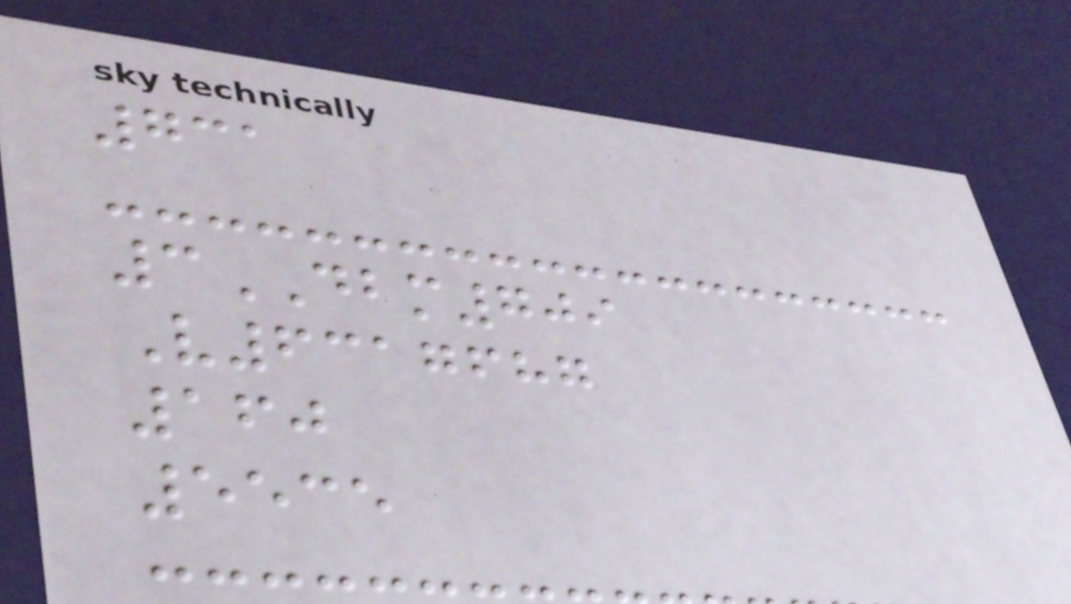731
3DBM709
V6317687
160
5535
